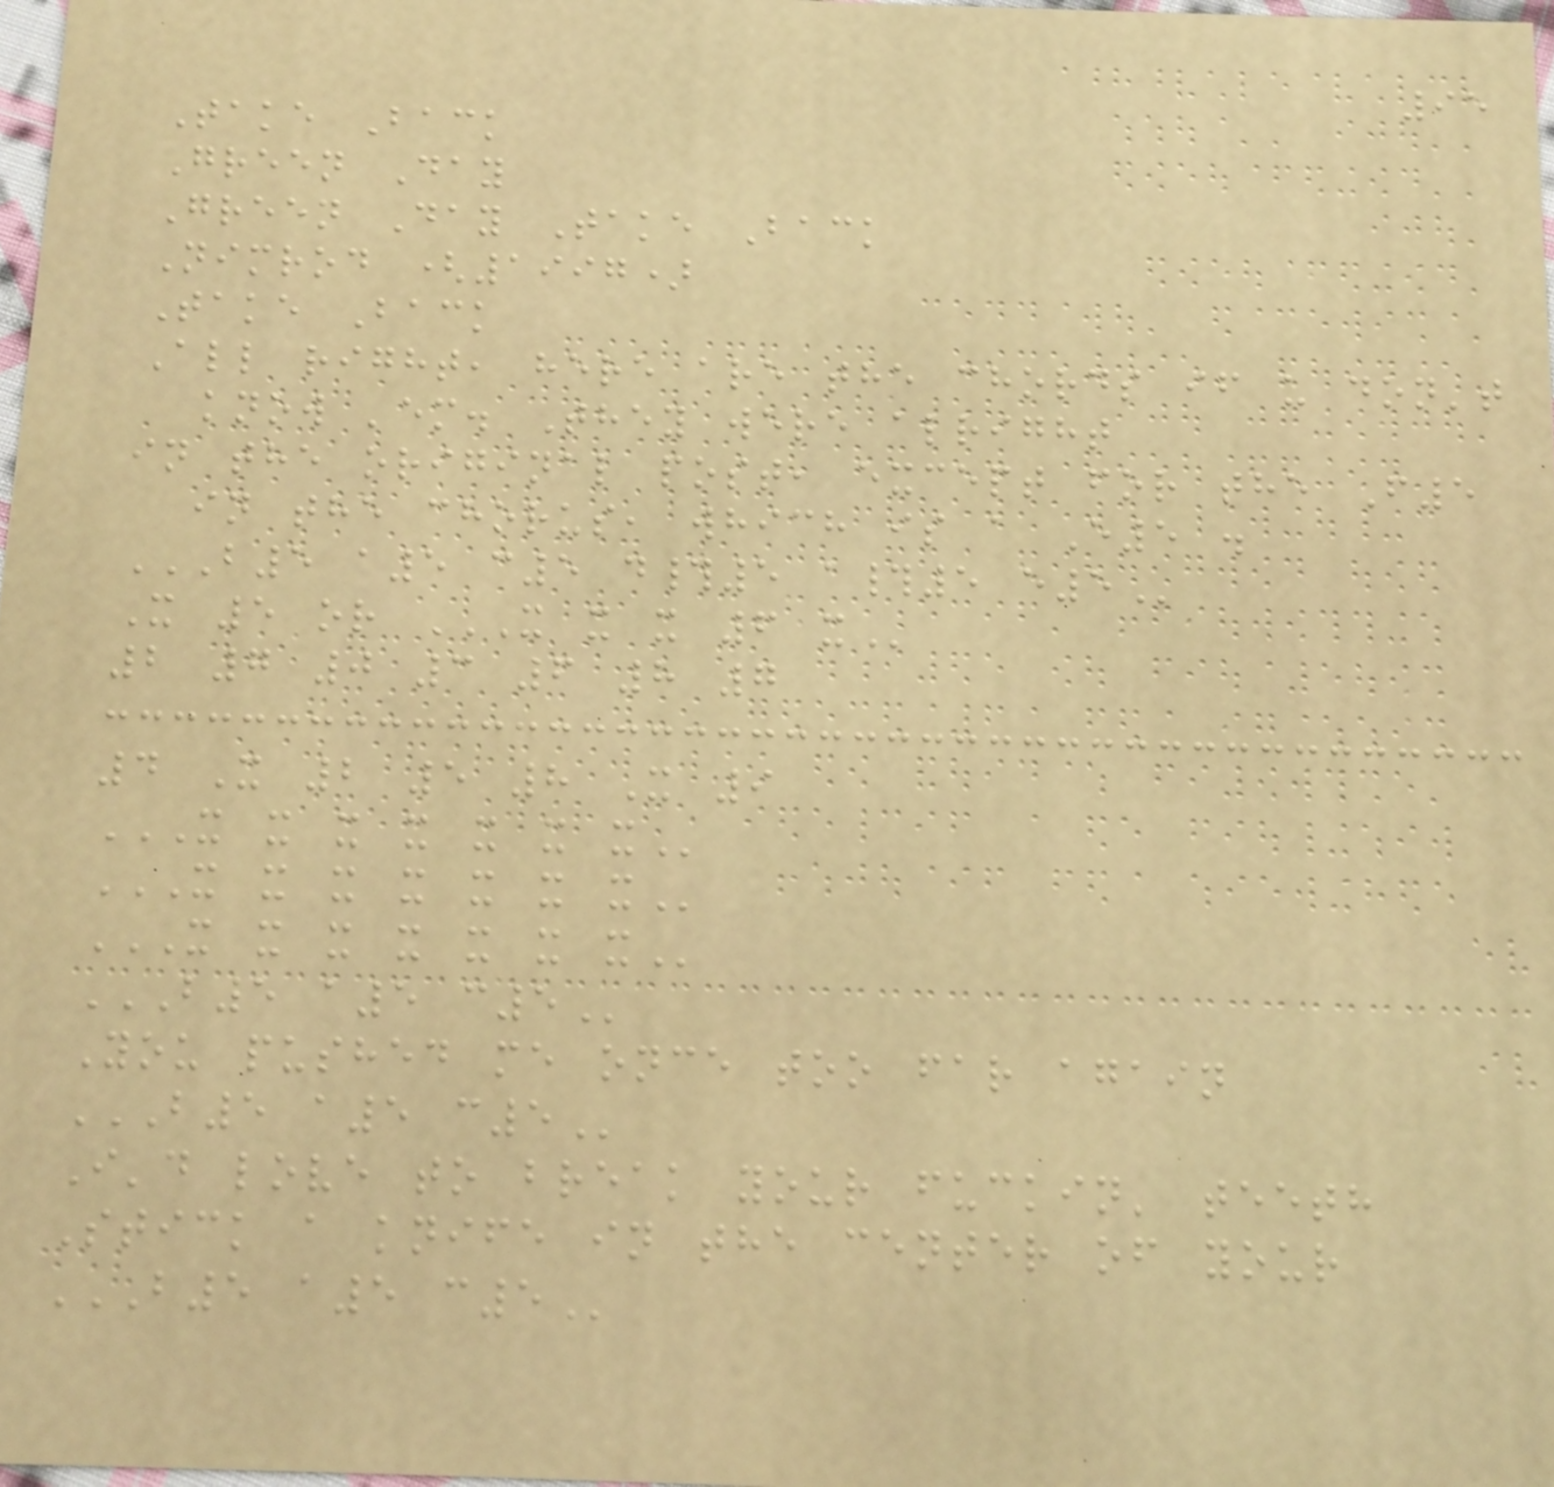95
Take Back
Green Day
Green Day Take Back
Nimrod (1997)
Take Back
All right, here are the chords if u don't
know 'em. They were alright
in the original post, except for the F5
in the chorus, which is a E5 .
B5 A5 C5 D#5 A#5 E5
X 5 or X X X 6 X
2 7 0 3 6 8 7
4 X 2 5 8 X 9
X X X X X X X
X X X X X X X
X X X X X X X
B5 A5 C5
You pushed me once too far again
B5 A5 C5
I'd love to break your fuckin' teeth
Stick a knife in the center of your
B5 A5 C5
